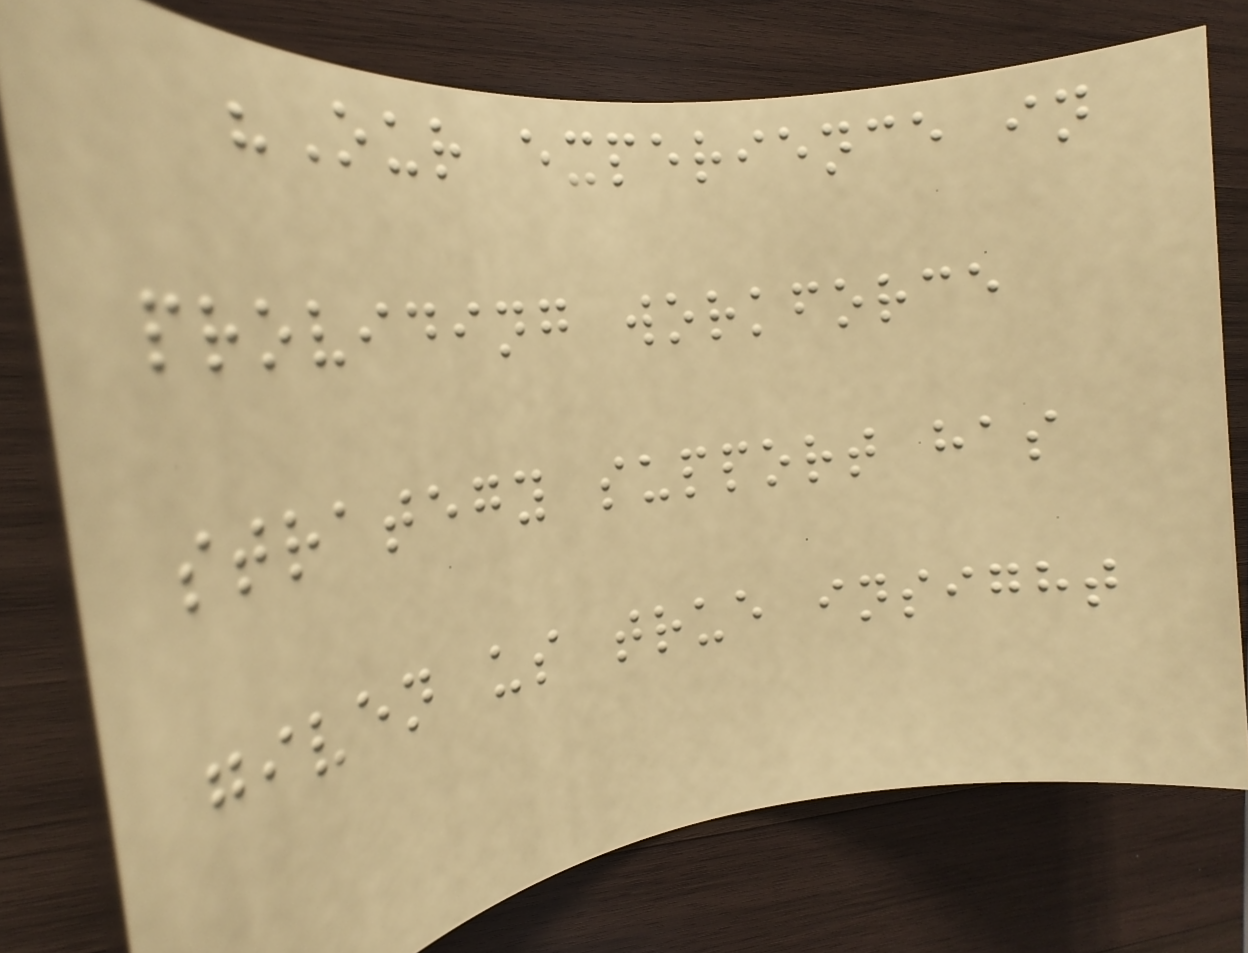"Our experience in
providing workforce
strategy support has
given us true insight
